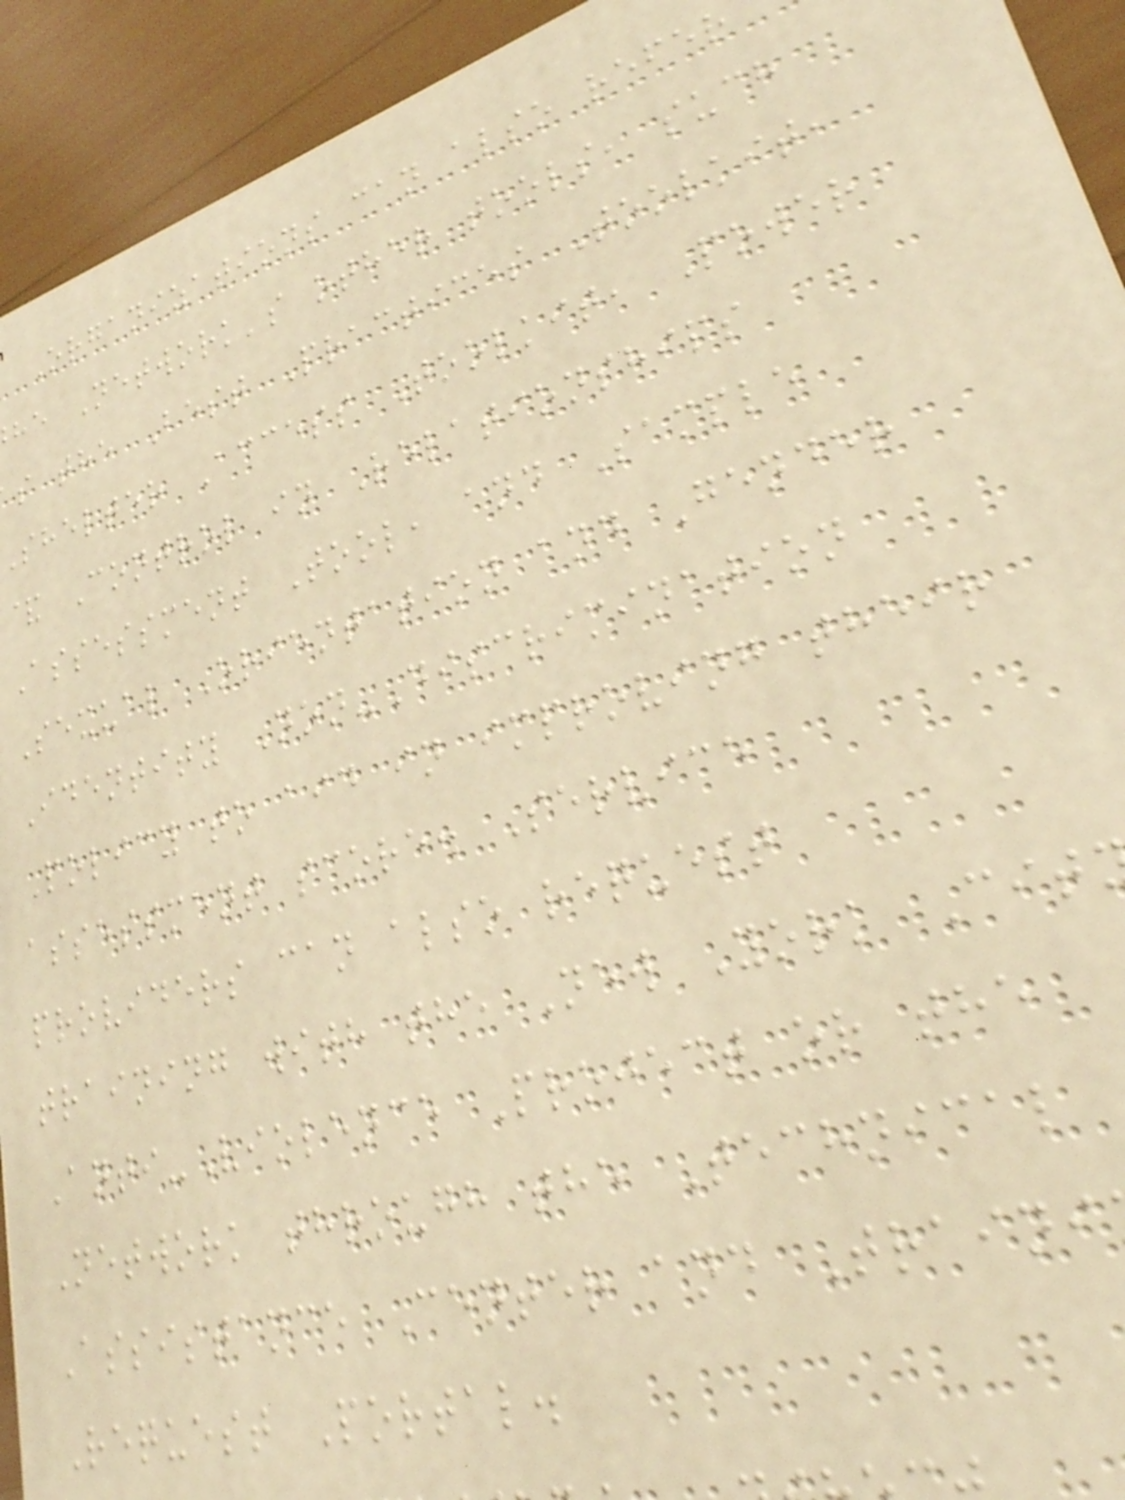Organizations can also refer
he Network's other tools, such
s the Best Practices Toolkit,
Shelter Access Toolkit, Power
& Control in Relationships
Assessment Tool, and Sample
Sexual Orientation and Gender
Identity Non-Discrimination
Policy to aid in improving their
assessment score. Service
providers can also request
training with the New York Cit
Anti-Violence Project or the
Network through the Technical
Assistance Center and Traini
Request Portal.
